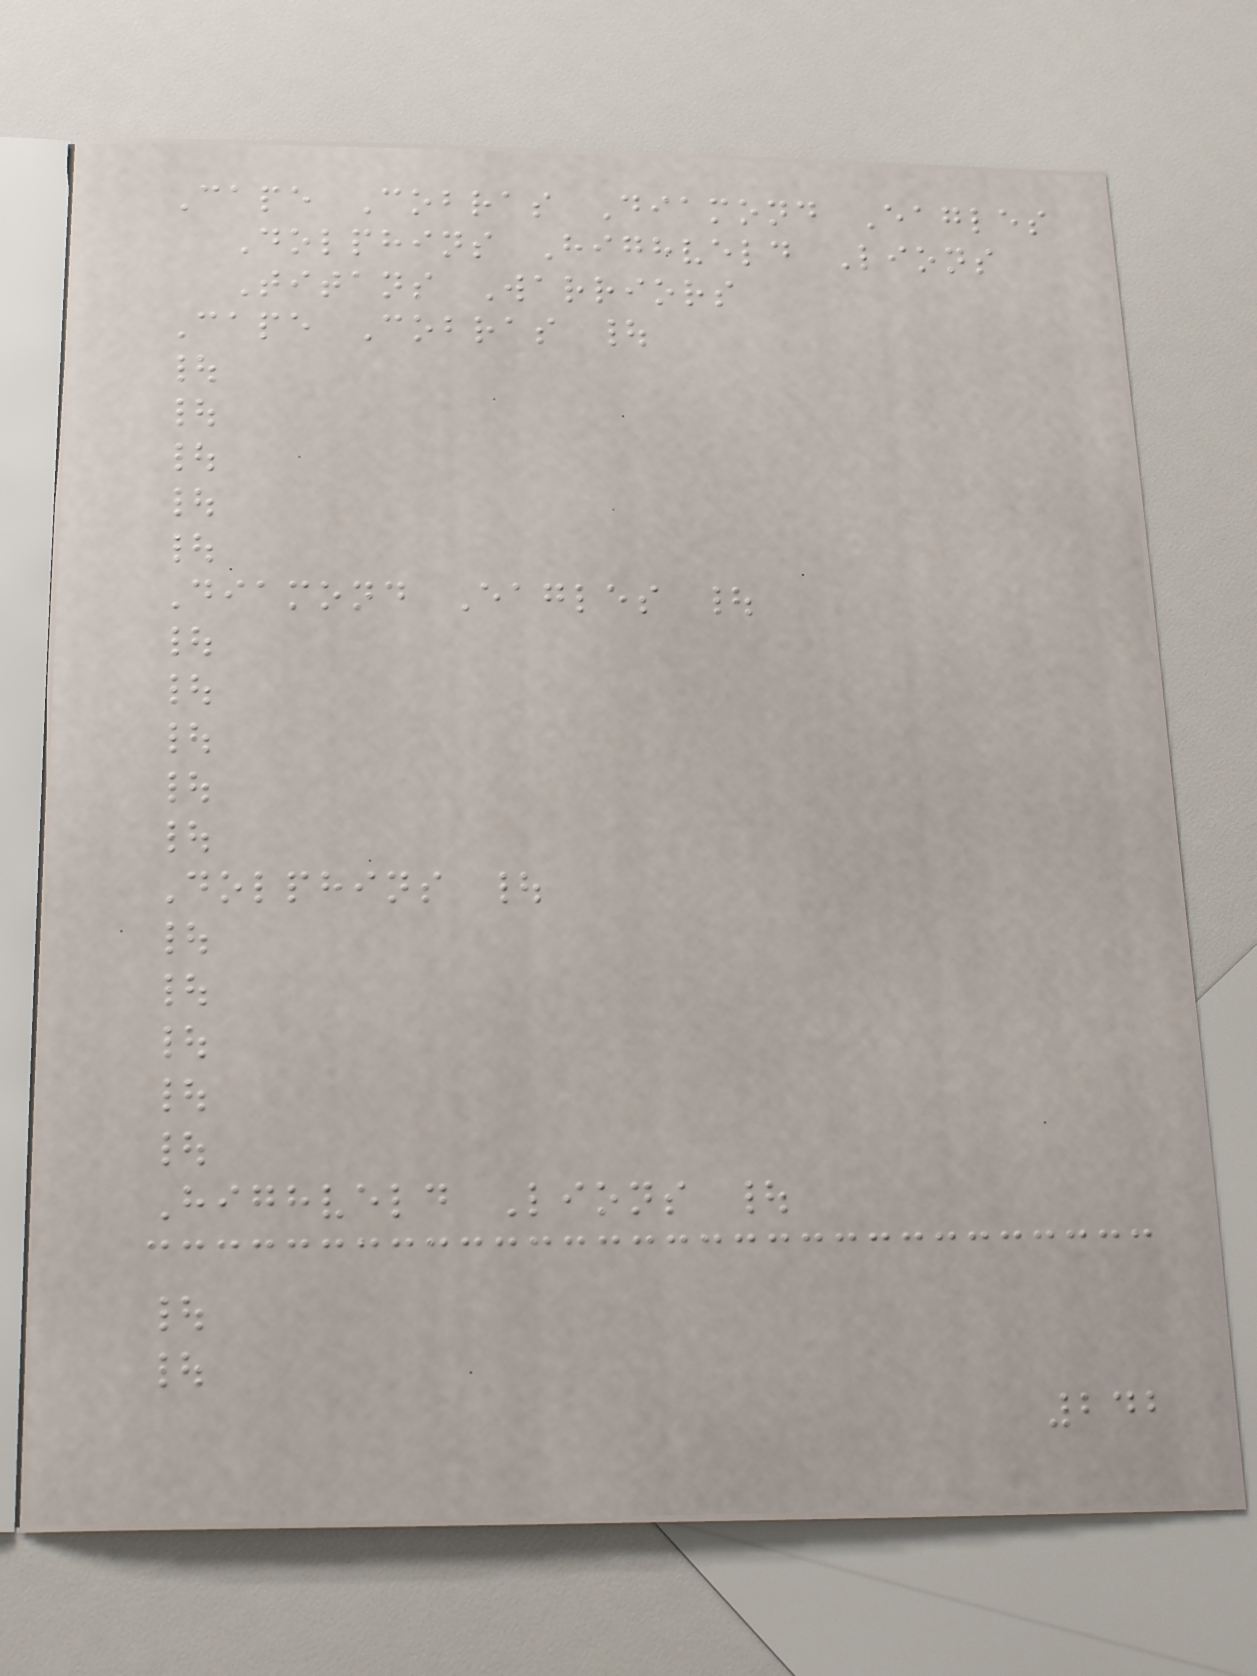Cape Cobras Diamond Eagles
Dolphins Highveld Lions
Titans Warriors
Cape Cobras |
|
|
|
|
|
Diamond Eagles |
|
|
|
|
|
Dolphins |
|
|
|
|
|
Highveld Lions |
|
|
242
